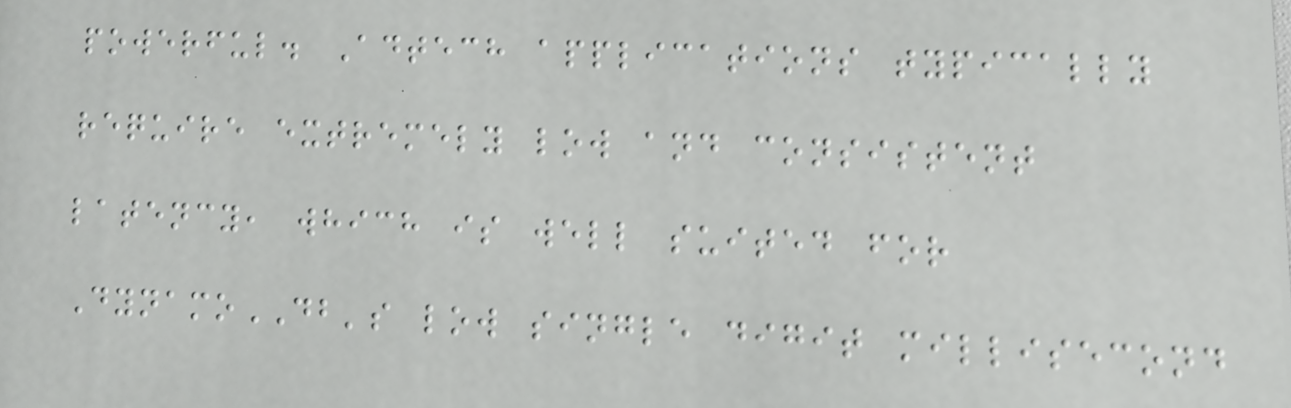powerful. Adtech applications typically
require extremely low and consistent
latency, which is well suited for
DynamoDB's low single digit millisecond
